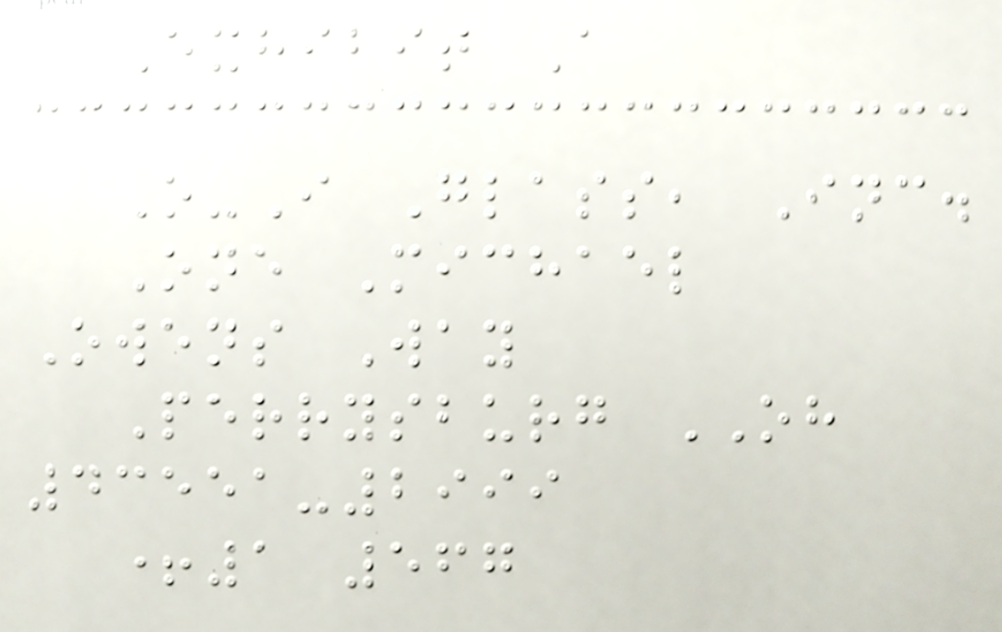Exhibit A
O-I Glass, Inc.
One Michael
Owens Way
Perrysburg OH
43551-2999
+1 567
